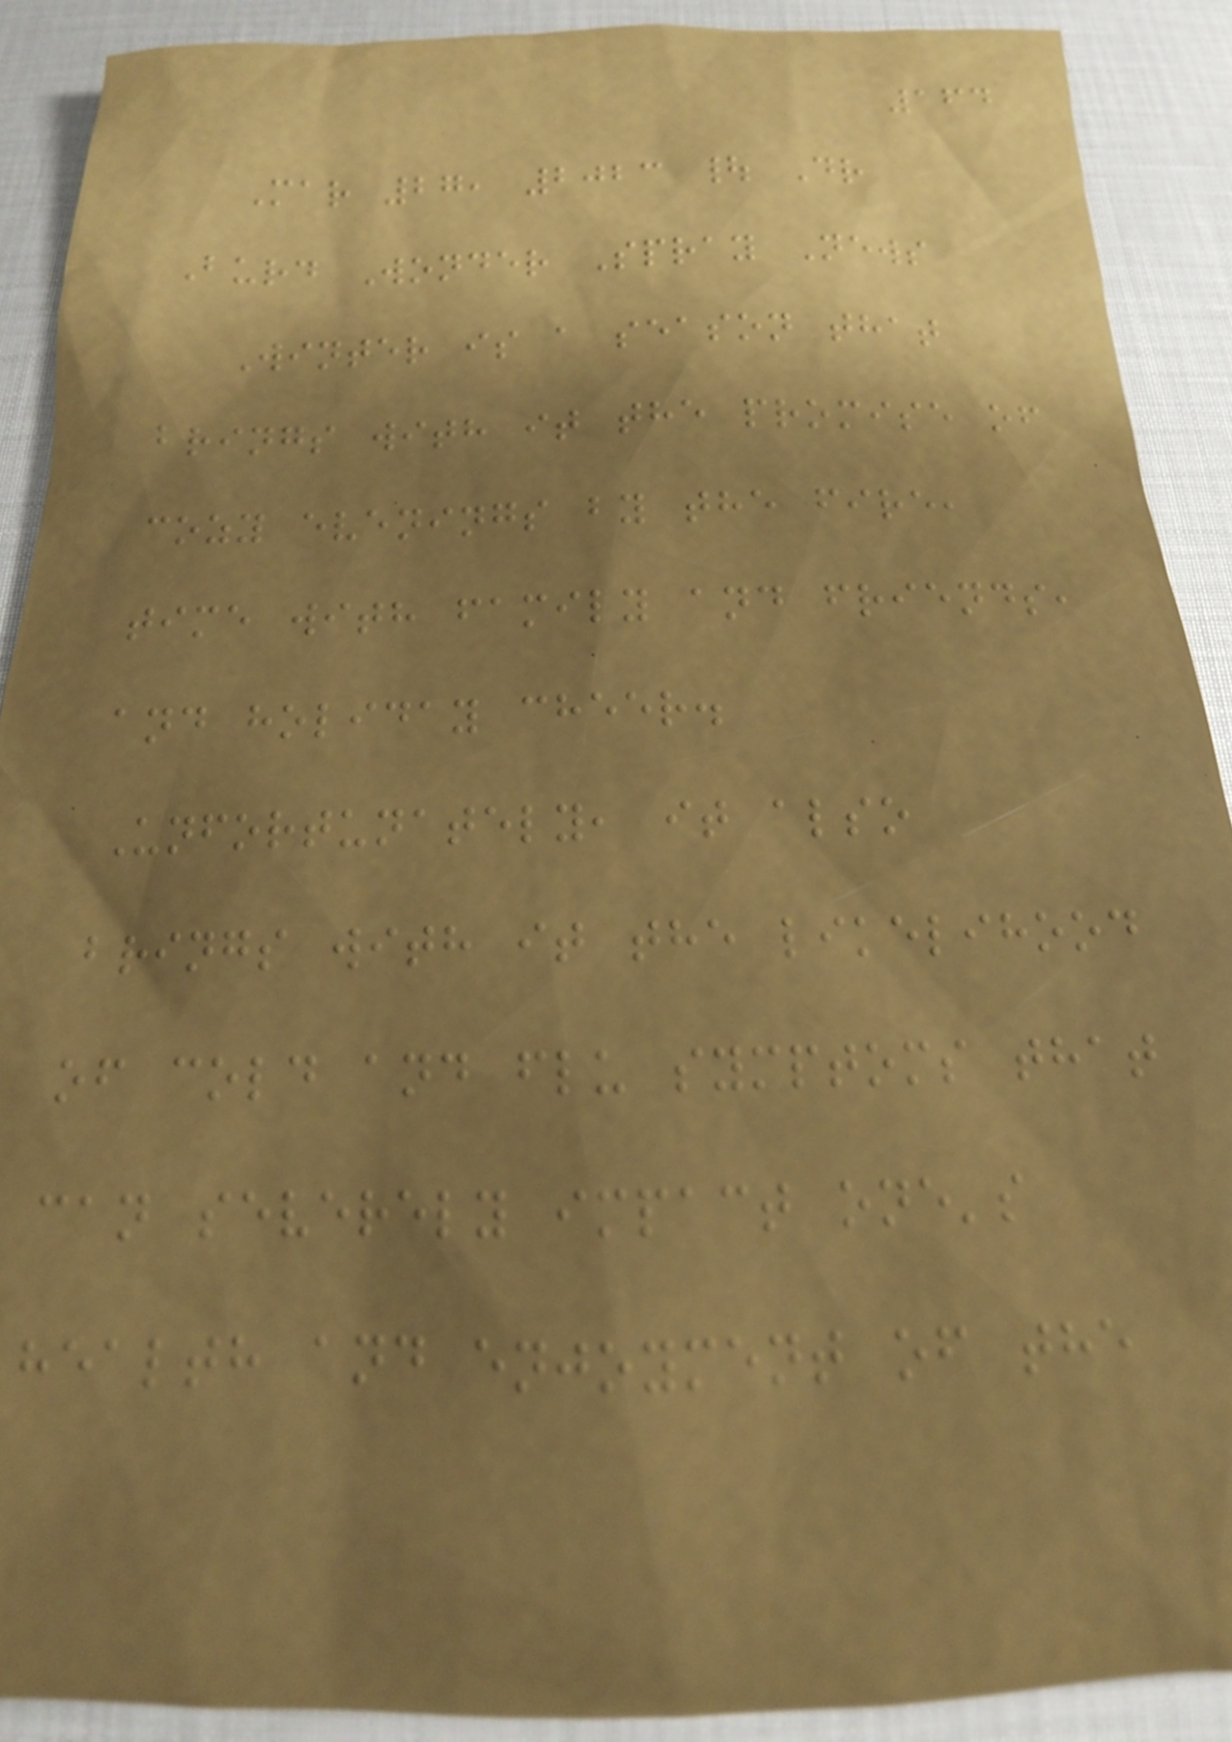164
Mar 27, 2023 | Dr
Burd Wonder Spray News
Winter is a season that
brings with it the promise of
cozy evenings by the fire,
time with family and friends,
and holiday cheer.
Unfortunately, it also
brings with it the likelihood
of cold and flu symptoms that
can severely impact one's
health and enjoyment of the
